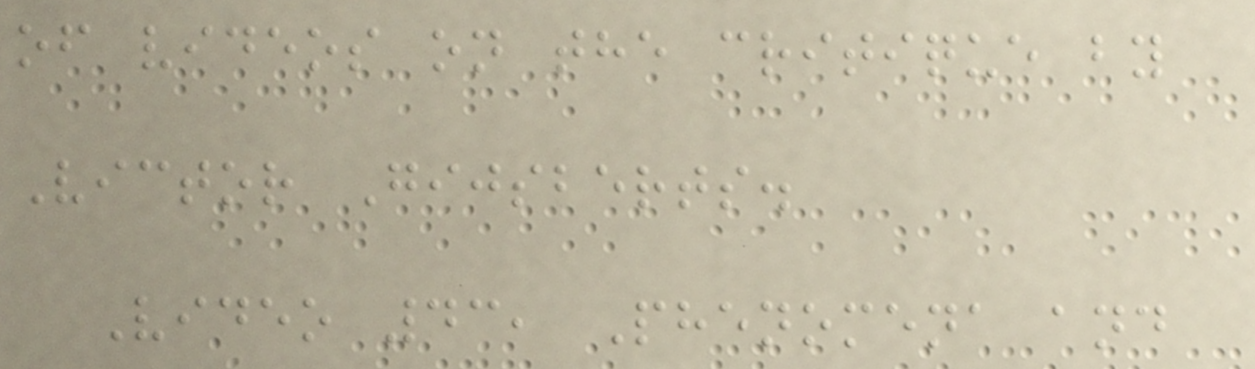of videos on the critique by
Victor Gijsberts.
Video 43, Phenomena and
